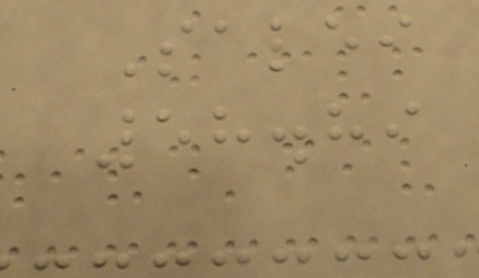Salei
58.89
